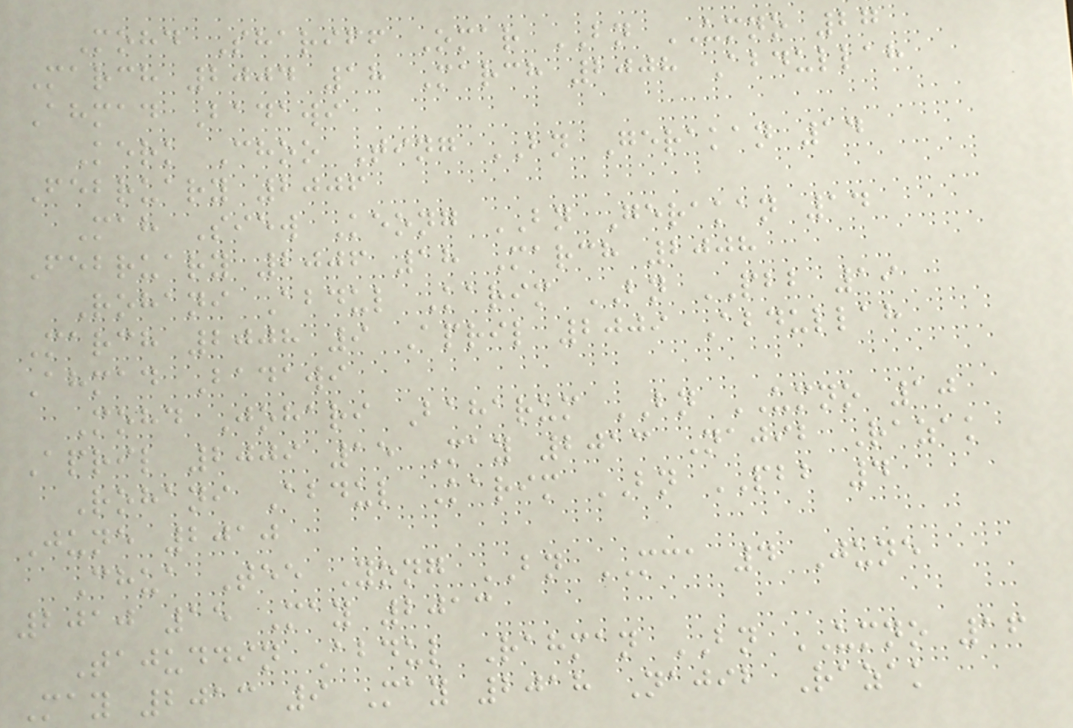Mohd Shariff Omar BN UMNO 27
March 2004 18 March 2008 Abdullah
Ahmad Badawi
Kerk Choo Ting BN Gerakan 14
February 2006
Mah Siew Keong BN Gerakan 14
February 2006 18 March 2008
Rohani Abdul Karim BN PBB 19
March 2008 9 April 2009 Abdullah
Ahmad Badawi
Mohd Johari Baharum BN UMNO 10
April 2009 15 May 2013 Najib Razak
Rohani Abdul Karim BN PBB 4
June 2010
Chua Tee Yong BN MCA 4 June
2010 15 May 2013
Tajuddin Abdul Rahman BN UMNO 16
May 2013 9 May 2018 Najib Razak
